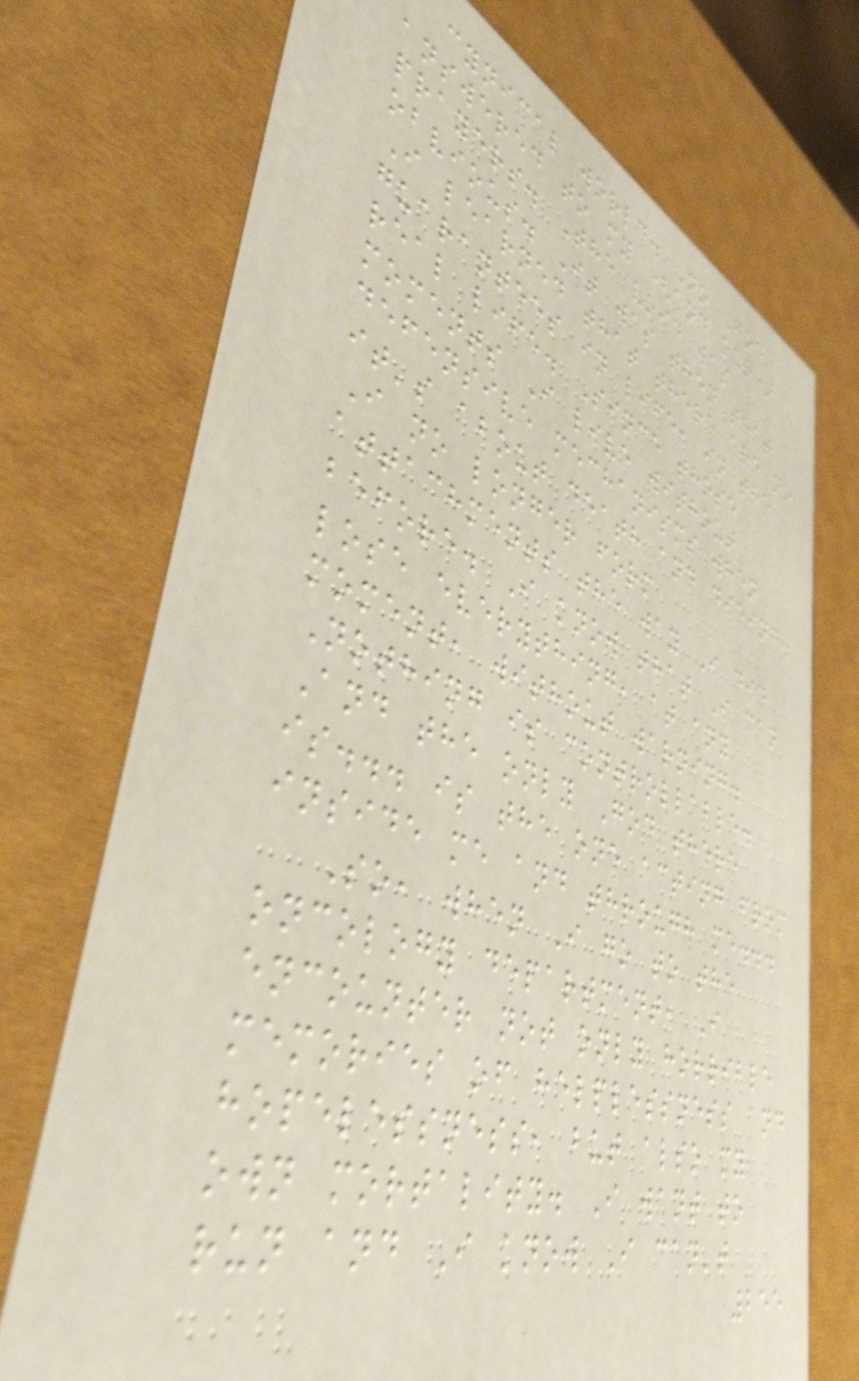cynical world. No God
answered to my (and our)
prayers. The void was
obvious. It was then that
I learned that there are no
guarantees in life, in the
real life. Since those
moments I live without
defensive mechanisms when
it's about death and dieing.
I no longer form
attachments the way I did
before. I know that I can
lose everything, at any
moment, without warning.
Nothing is controllable.
And the only God there
is... is the one acting from
inside me and through me...
So, when I go to the
oncology department, I
encounter not only horrible
memories of helplessness and
hopelessness, but also my
own mortality. I want to
run and I know I can't
255
